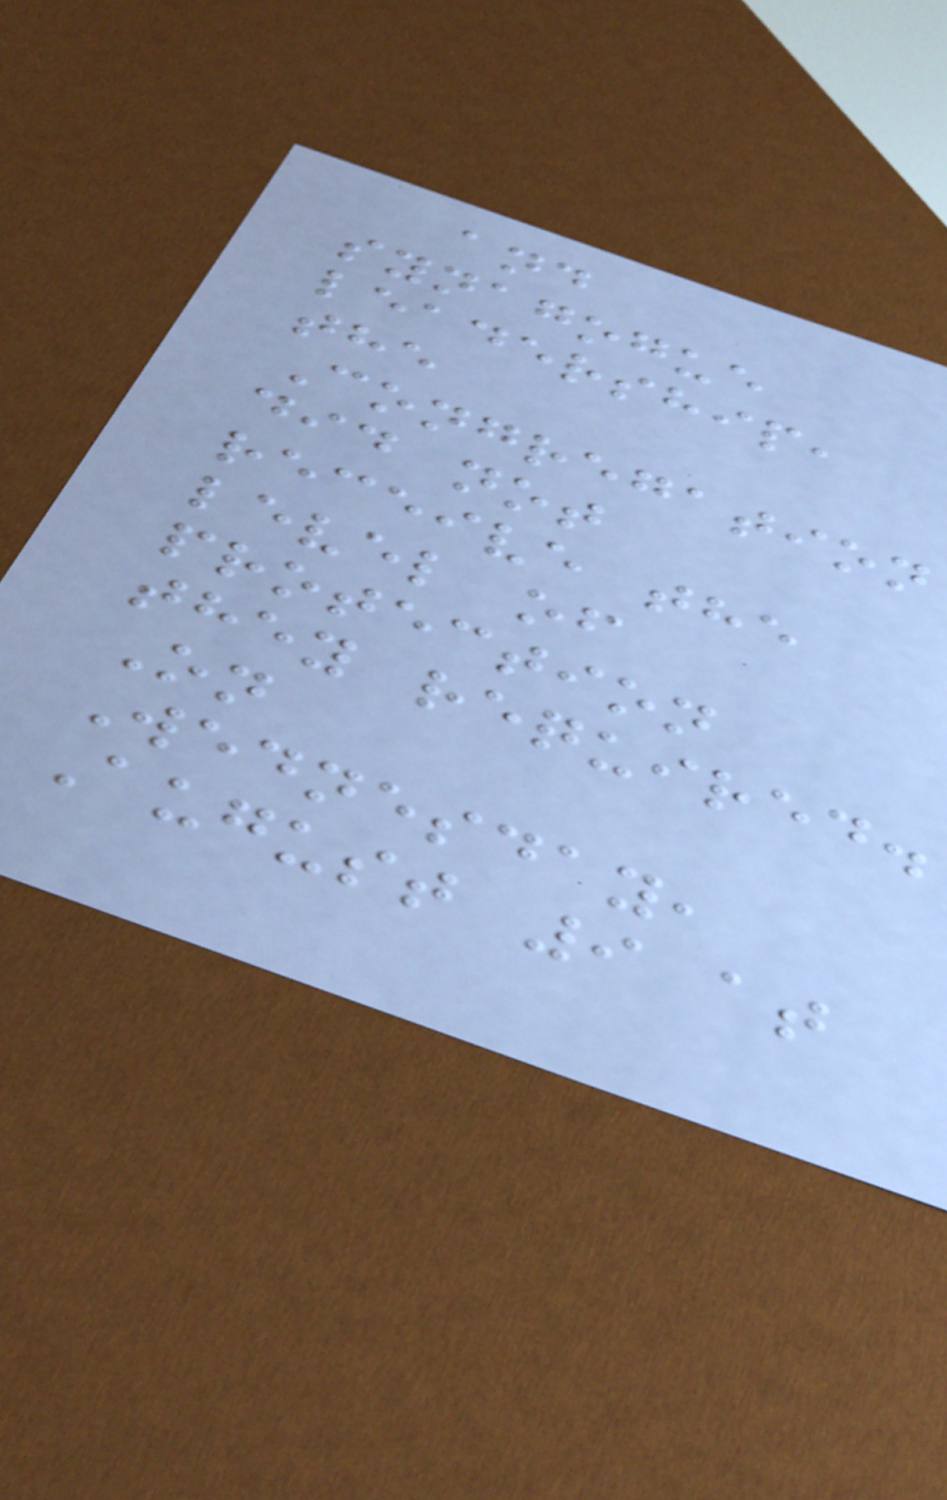and
synagogue
leadership,
the
Congregation
did not
receive the
level of
protection
they required.
On
Wednesday,
August 9 at
